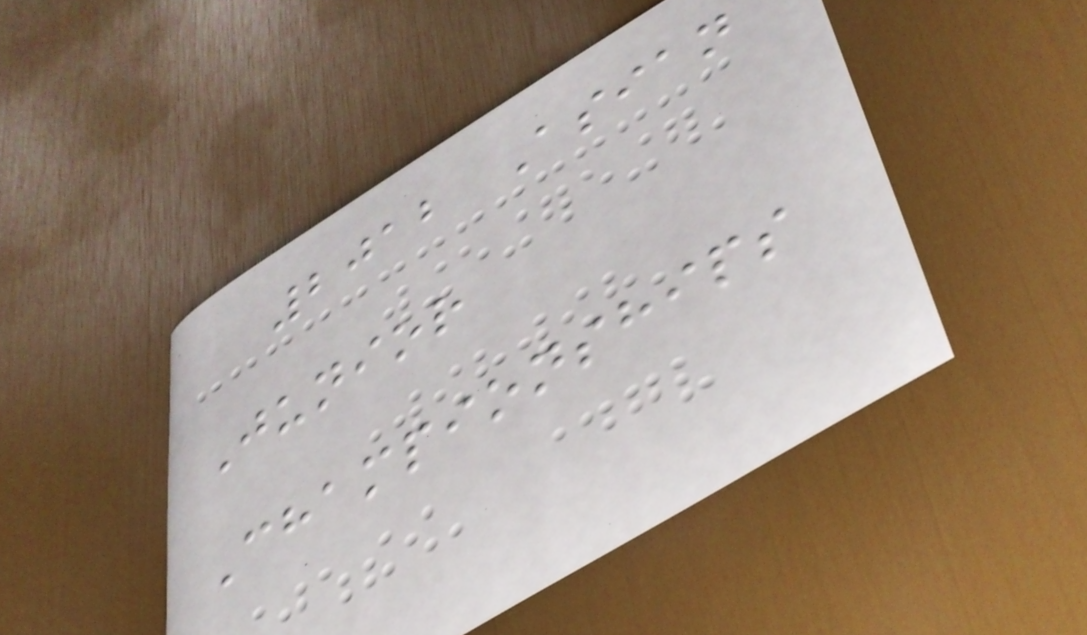2012 Asian
Junior
Championships
